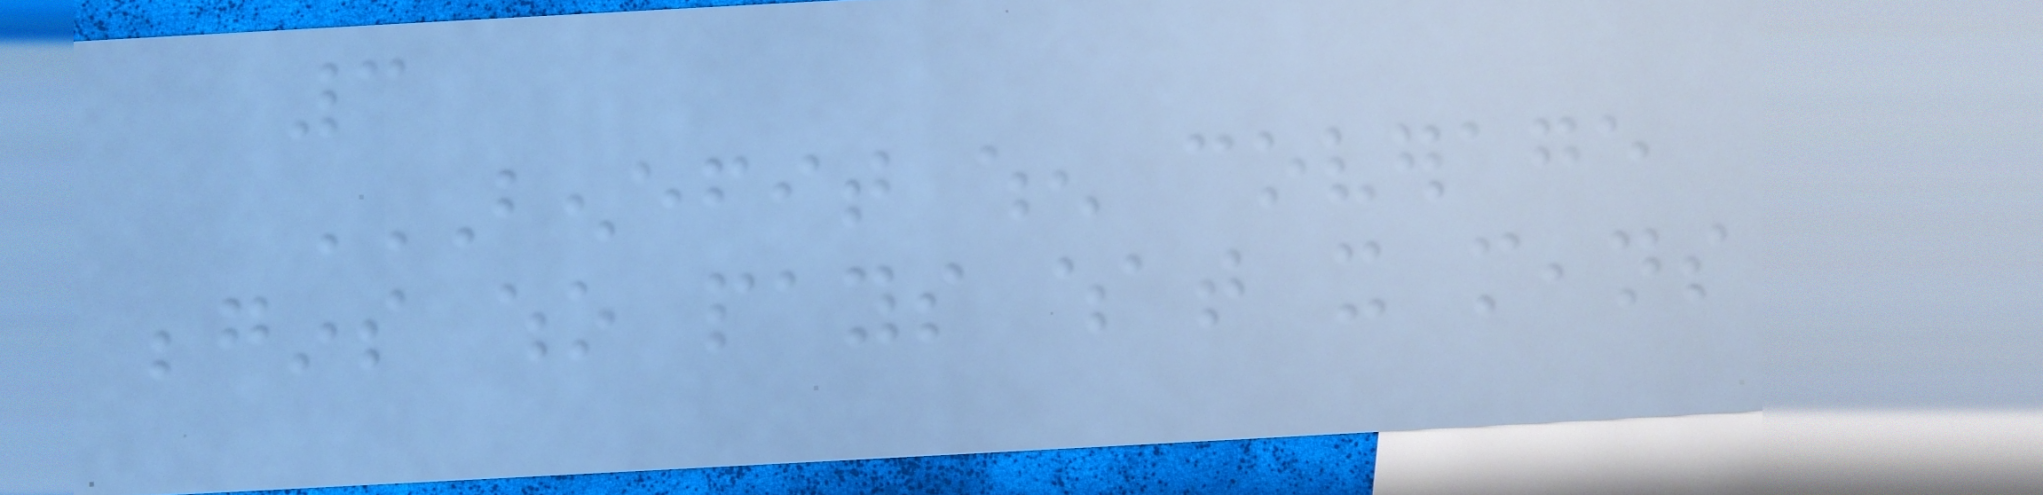3
BENEFIT WHEN COVERAGE
BEGINS WHO PAYS WHAT IT MEANS
